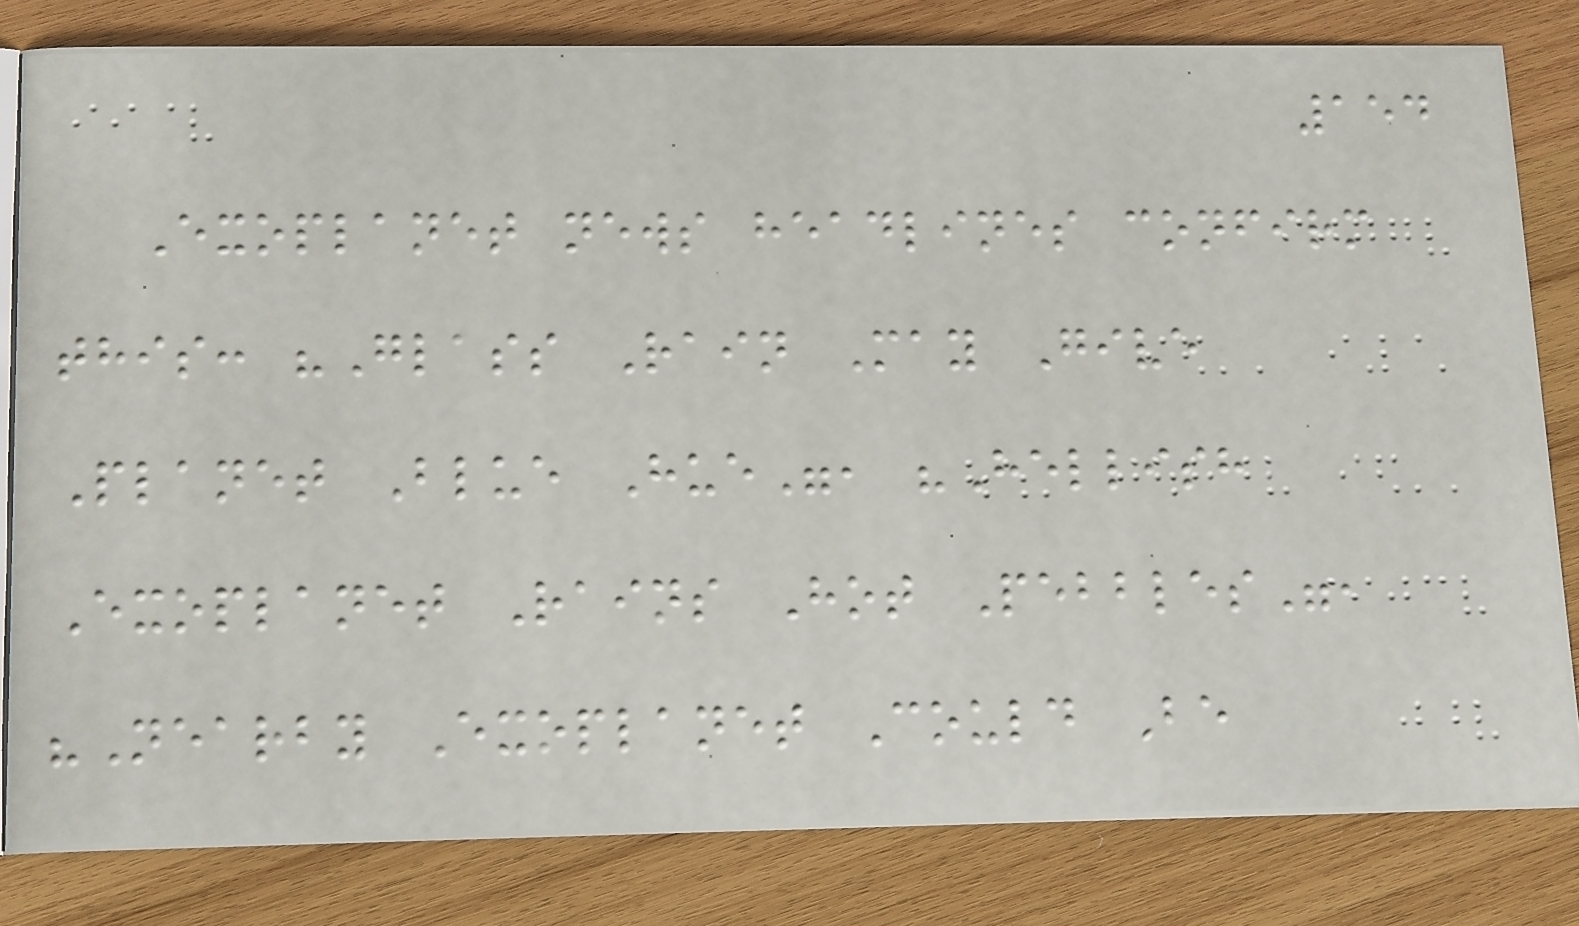154
Exoplanet news headlines confirm
this: "Glass Rain May Give
Planet Blue Hue", "Hellish
Exoplanet Rains Hot Pebbles",
"Nearby Exoplanet Could Be
